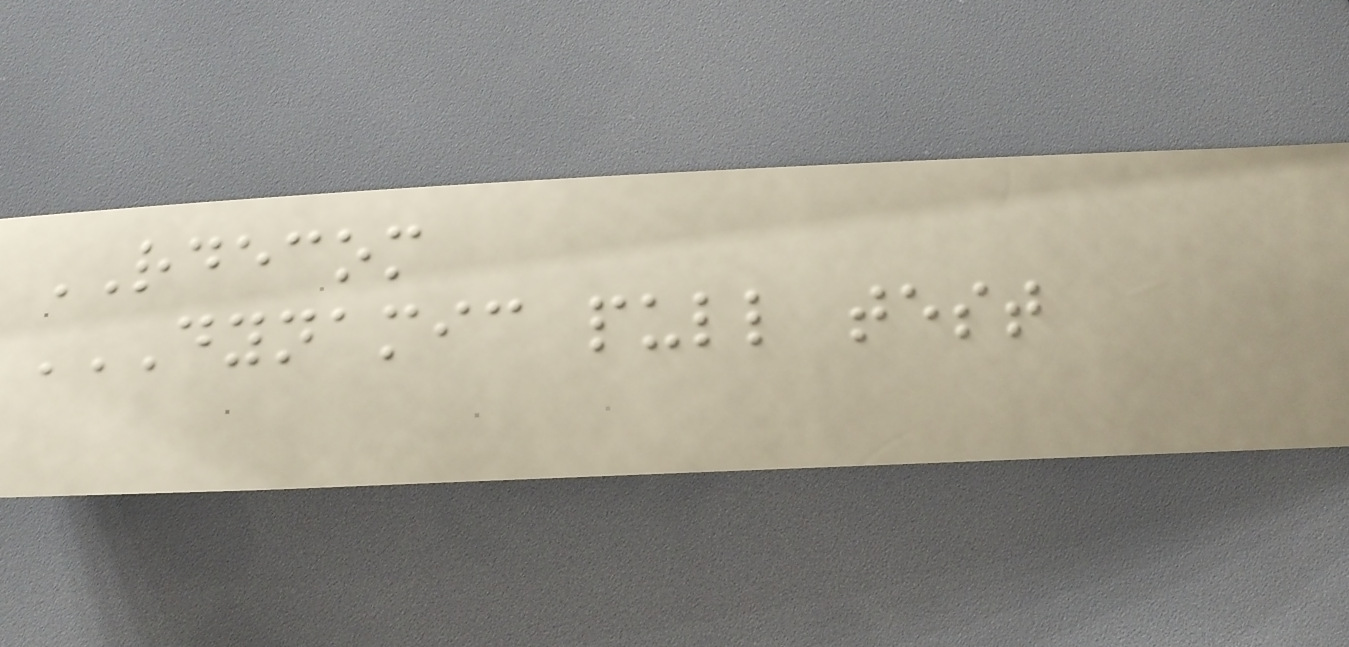RDECOM
DYNAMIC PULL TEST
